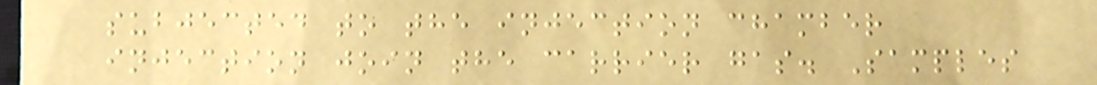subjected to the injection chamber
injection join the carrier gas. Samples
